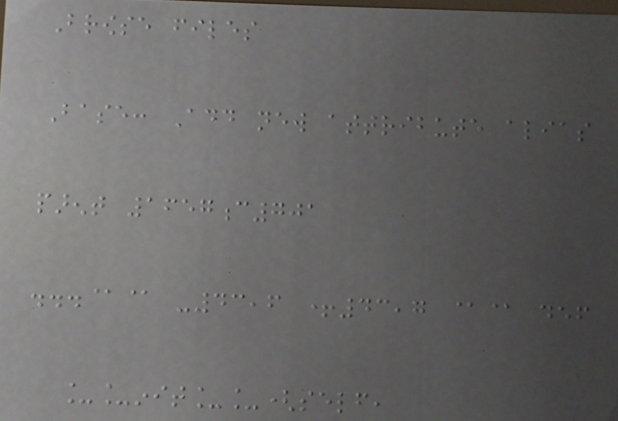Browse files
Base: Add new attribute alias
parent 1657c701
...@@ -43,6 +43,7 @@ def
__init__(self,
